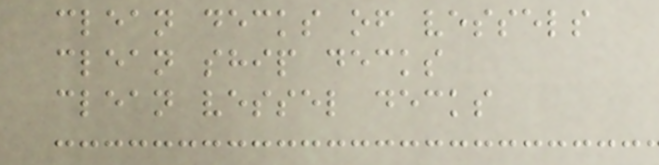clean decks of vessels
clean ship decks
clean vessel decks
